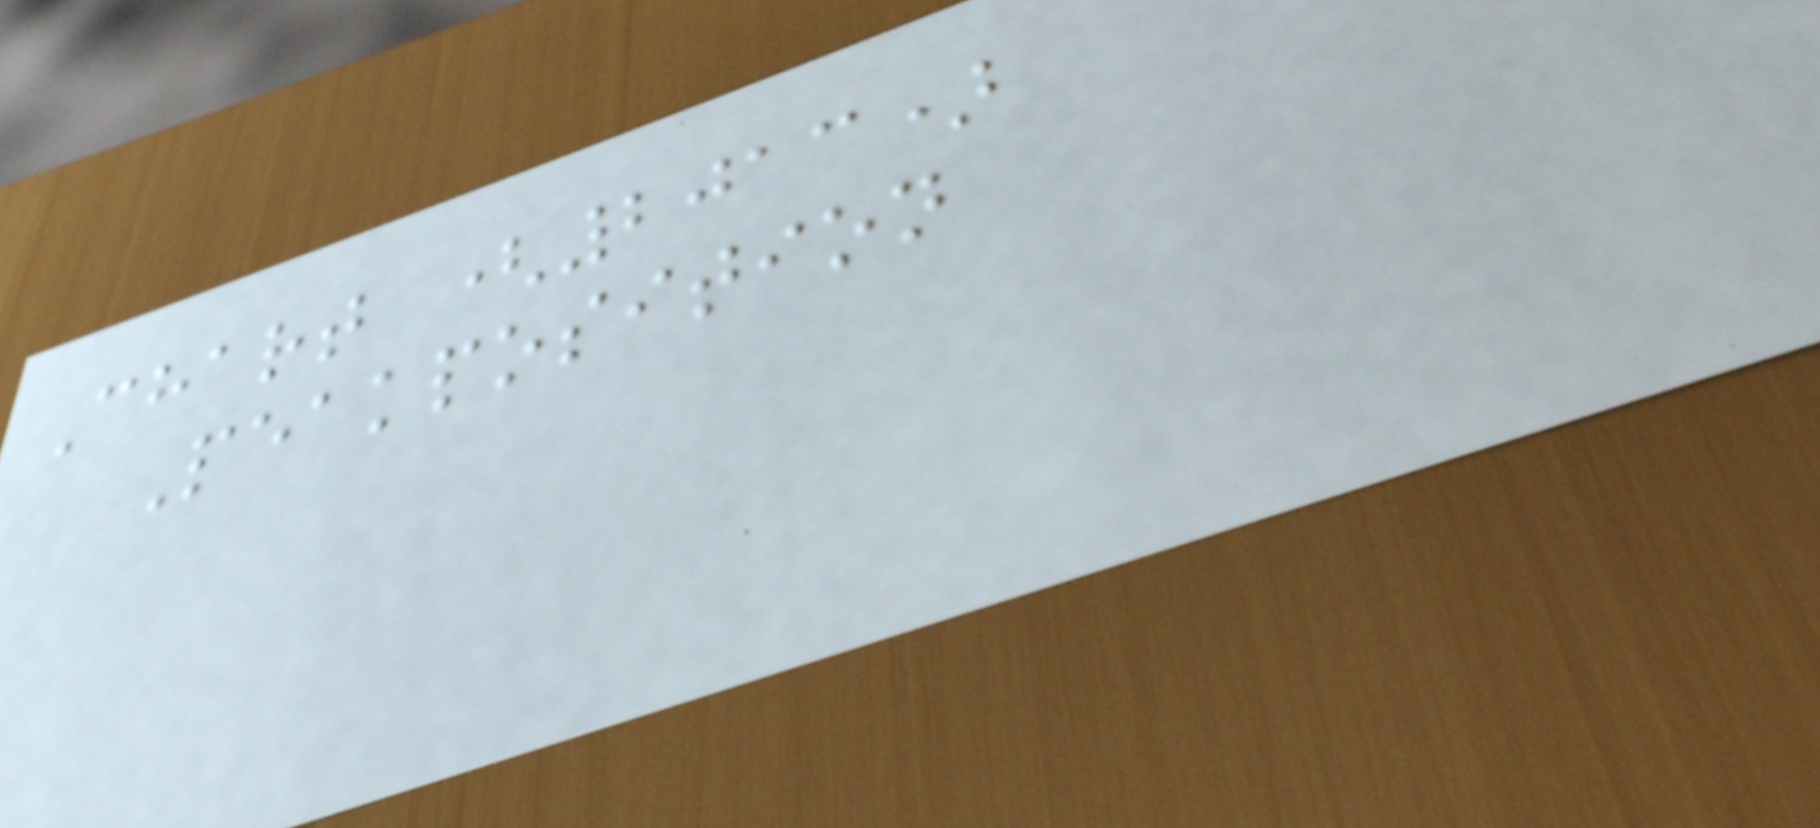Chart (2013)
Peakposition
